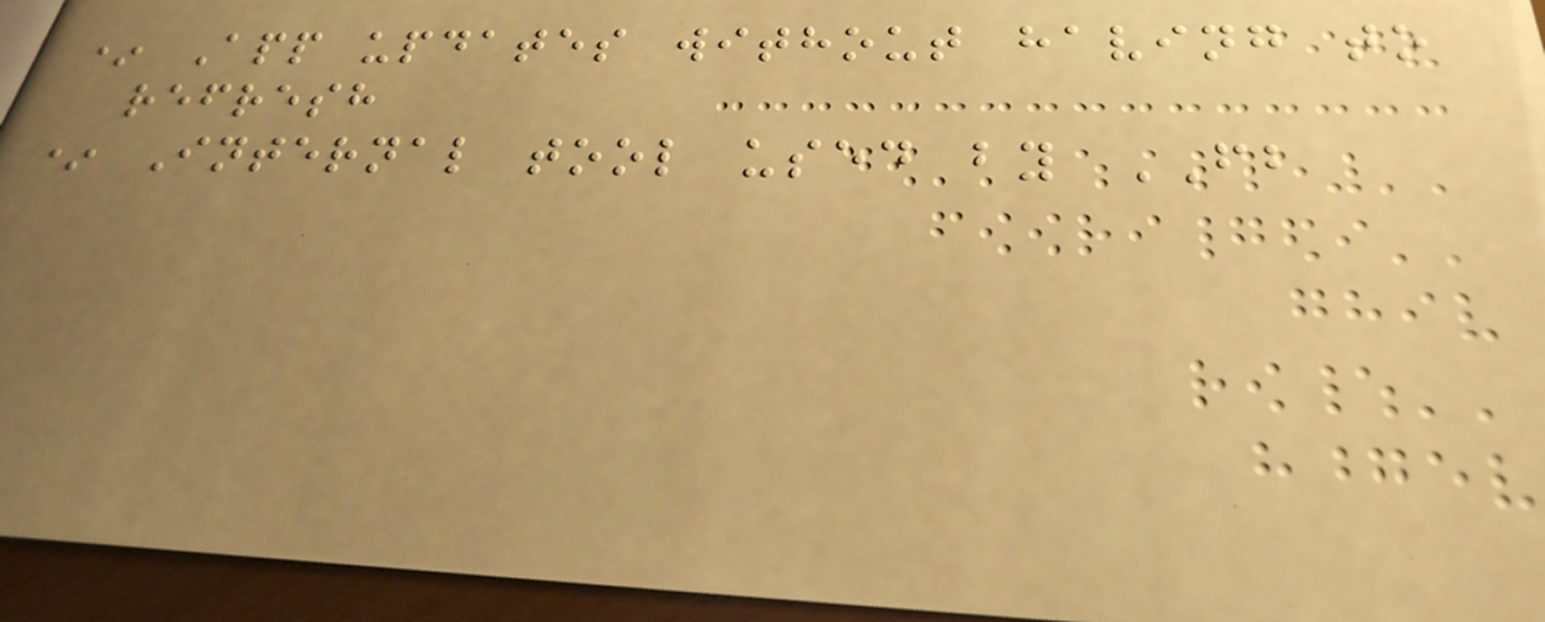* App updates without having to
refresh
* Internal tool used by FB
